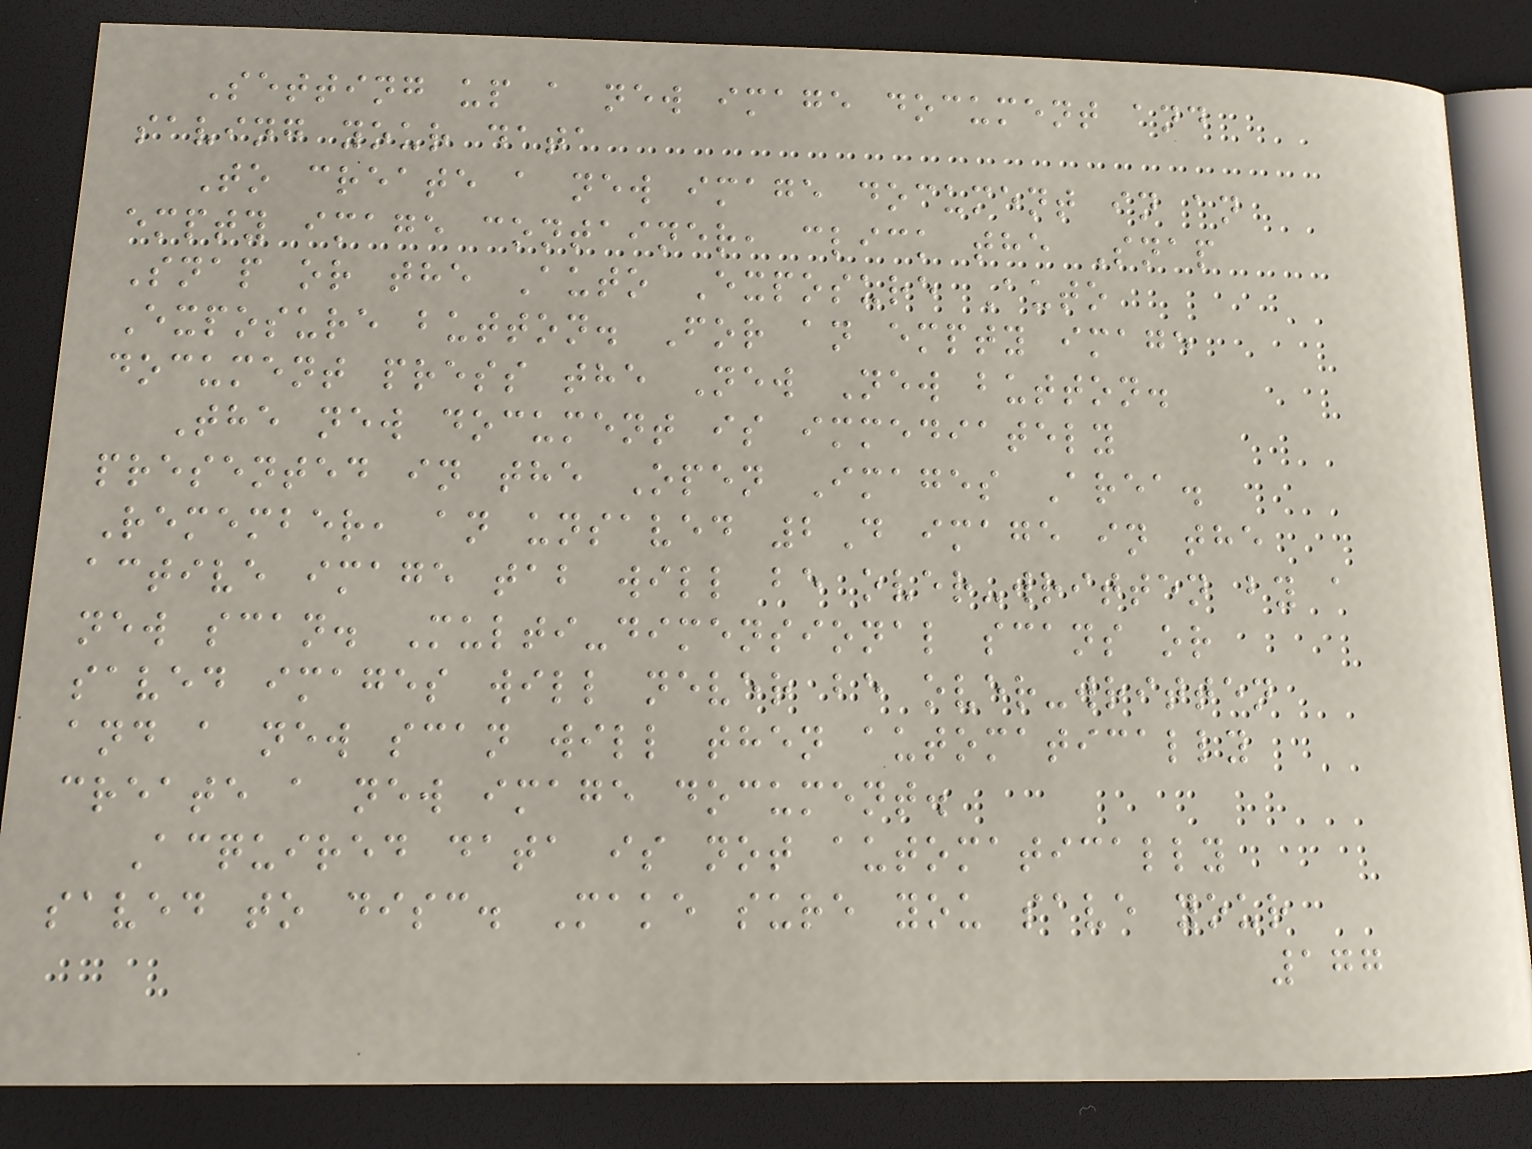Setting up a new image document and
saving your data
To create a new image document in an
empty image container, click the Snap
Snap or the Auto Exposure Auto
Exposure button. For an empty image
document press the New New button.
The new document is immediately
presented in the Open Images Area.
Remember, an unsaved 2D image in the
active image tab will be over-written by a
new scan. Multi-dimensional scans or
saved images will never be over-written
and a new scan will then automatically
create a new image document.
Acquired data is not automatically
saved to disc. Make sure you save your
177
